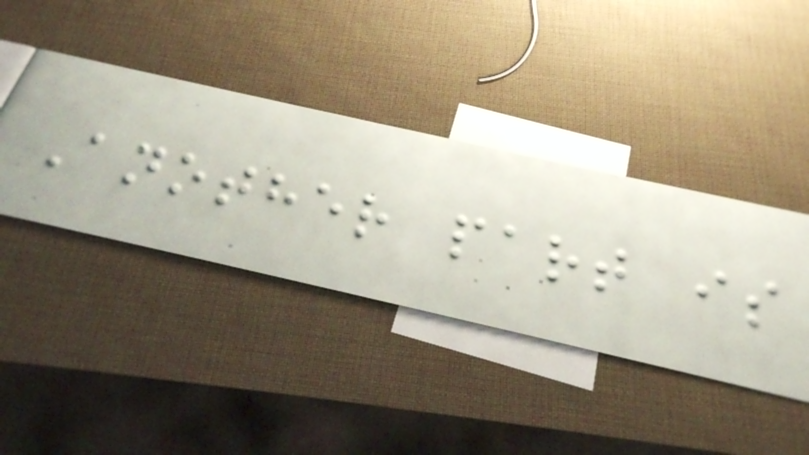Another part is
